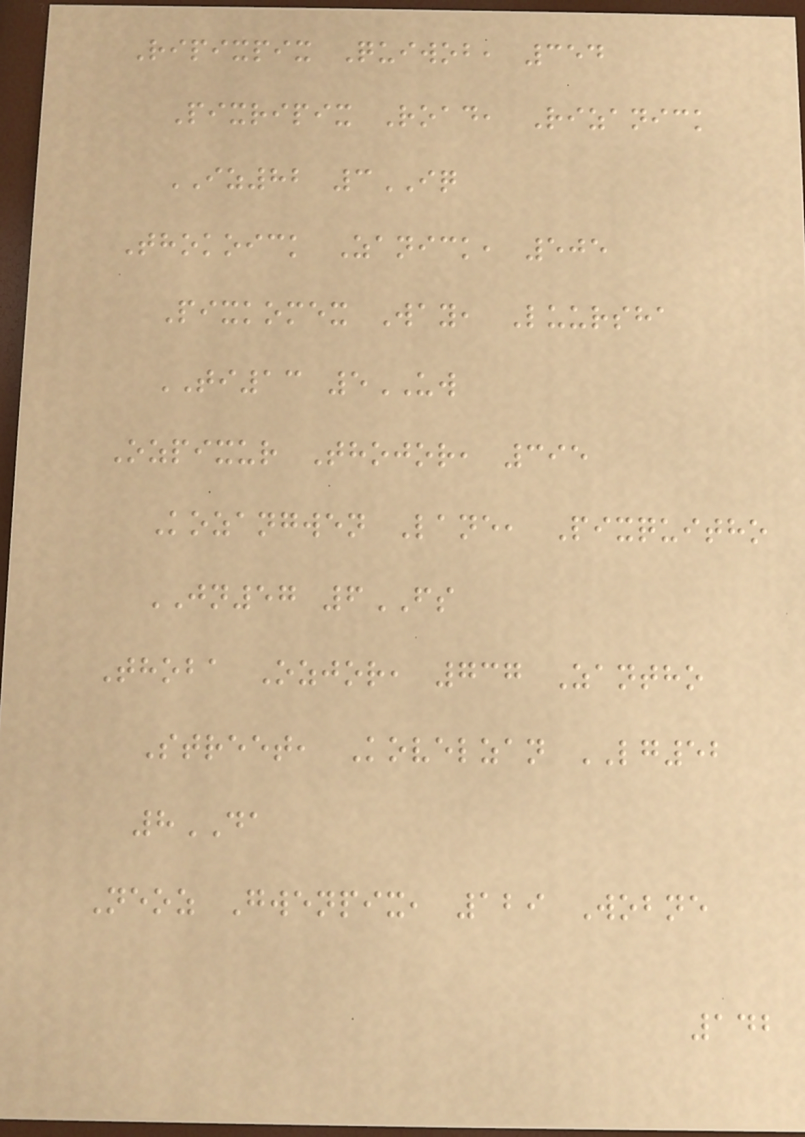Ripixpix Quiwob, 354
Pixripix Road, Rizanick
IZ82 3IQ
Thokoick Zanick, 505
Pixkomex Way, Luursha
TI13 5UW
Ozpixur Thojor, 395
Kozangwen Lane, Pixquitho
JN57 6FS
Thoba Ozjor, 737 Zantho
Street, Kovelzan LG52
8DA
Neoz Gwenpix, 129 Wobne
142
